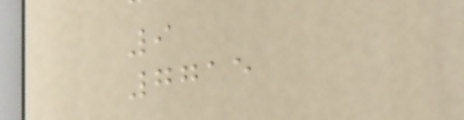9
7715
